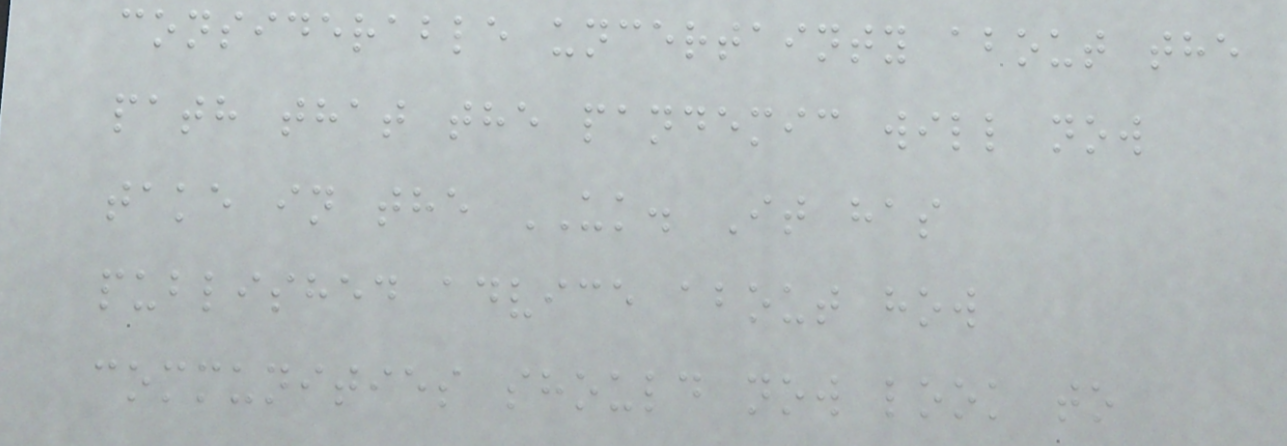considerable uncertainty about the
path that the pandemic will now
take in the UK. It has
published advice about how
communities should now look to
